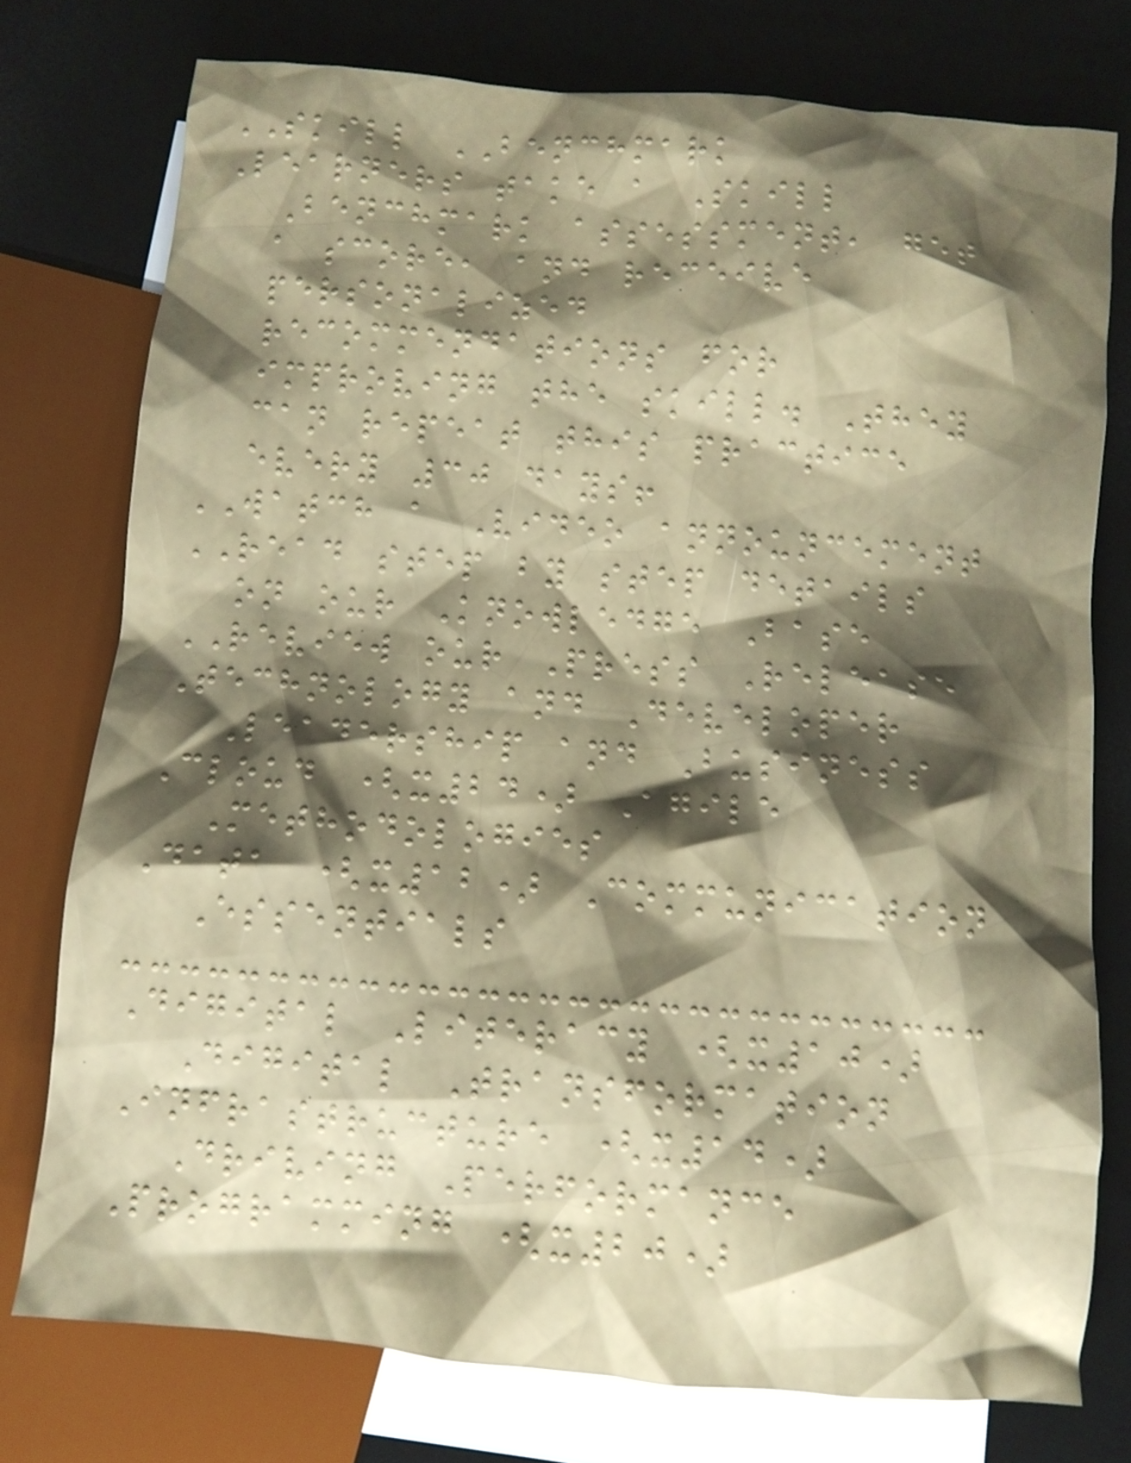SKILL BENCHMARK
Learners take a Skill
Benchmark assessment, get
a score, and receive
personalized
recommendations for
improving the skill. They
can repeat this practice
every 30 days!
WATCH a Video announcement
READ step by step details
on our Knowledge Base
REVIEW our Press Release
Technology and Developer
Leadership and Business
Cloud (x24) Agile
Methodologies
Data (x12) Communication
Essentials
Digital Literacy (x10)
Digital Transformation
Infrastructure (x14)
Driving Performance
Programming (x20)
